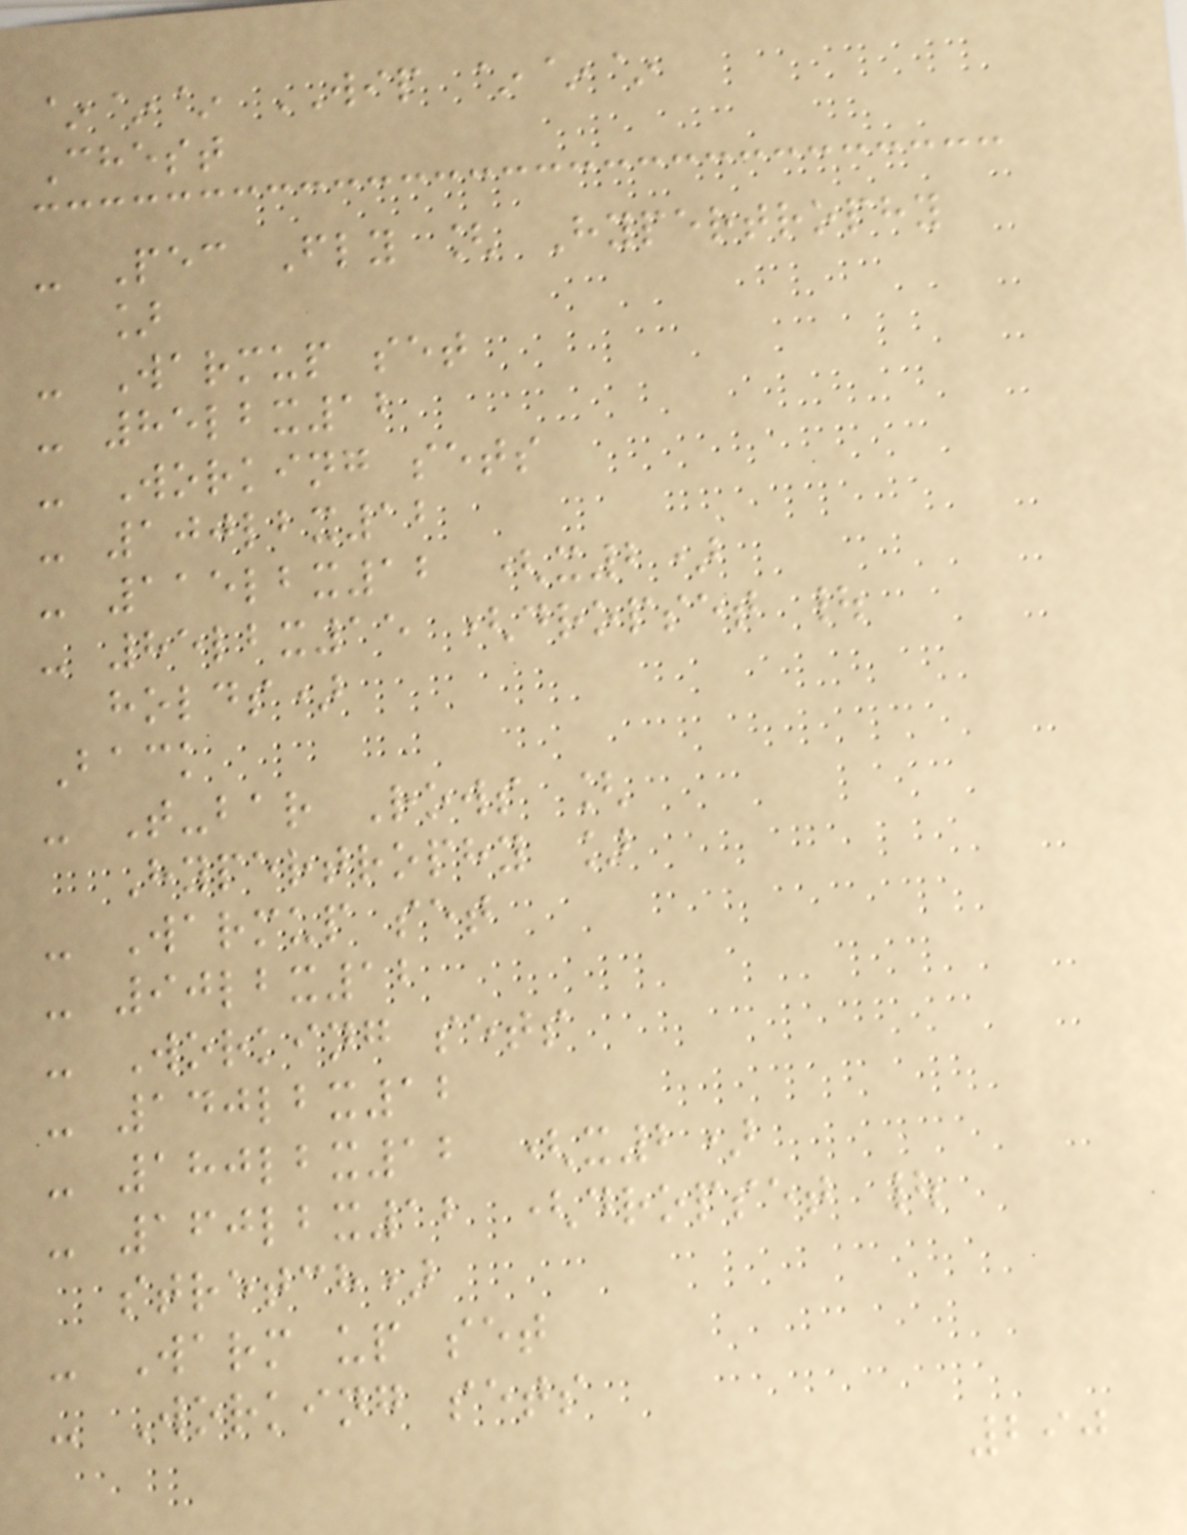~~~ WIP ~~~
Chest
- Pec Fly [ Hypertrophy
]
- Warmup set
- 85lbx12
- Working sets
- 100lbx12
- 115lbx12 (x2)
- 85lbx15 (dropset |
holds)
Back
- T-bar Rows [
Hypertrophy ]
- Warmup set
- 90lbx12
- Working sets
- 140lbx12
- 180lbx12 (x2)
- 160lbx12 (dropset |
stretch)
- Warm up set
- Working sets
290
